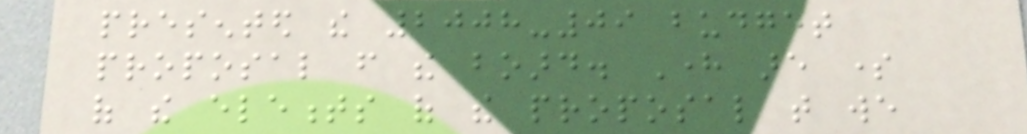presented the 2008-09 budget
proposal from the board. Here are some
of the elements of the proposal that we
